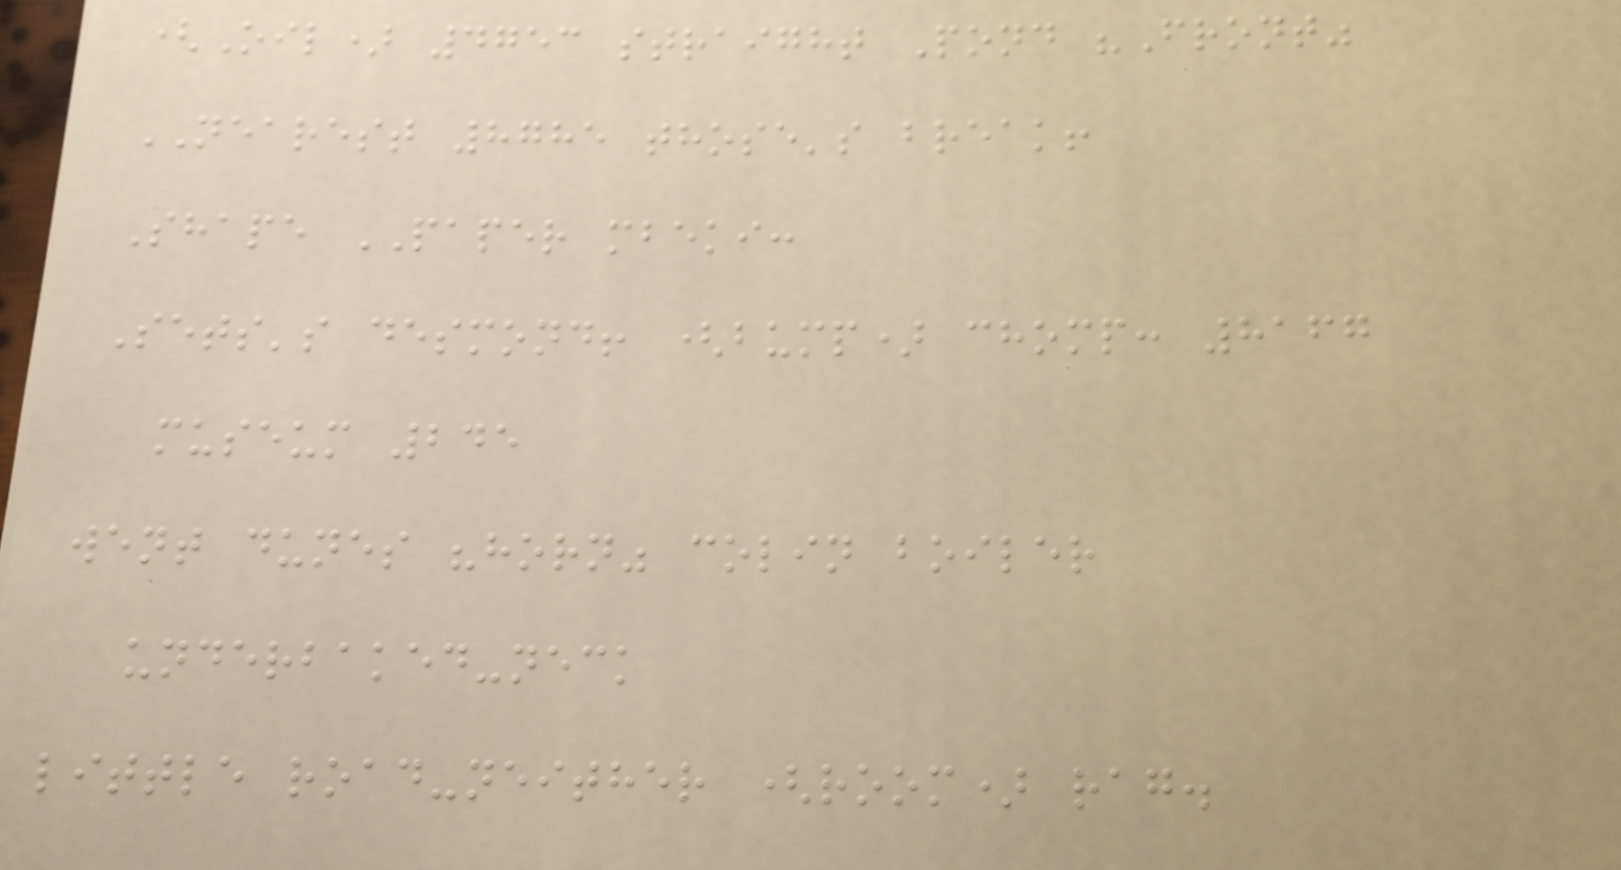(Oil) 4753 straight Pond "Front"
NEAREST 8785 those's break!
Shape PAPER mbeki:
Sets's desmond! (bump) chomp: 8167
museum 245
went dunes "horn" colin boiler
underbaked-neck
little road-neither (room) rag.
